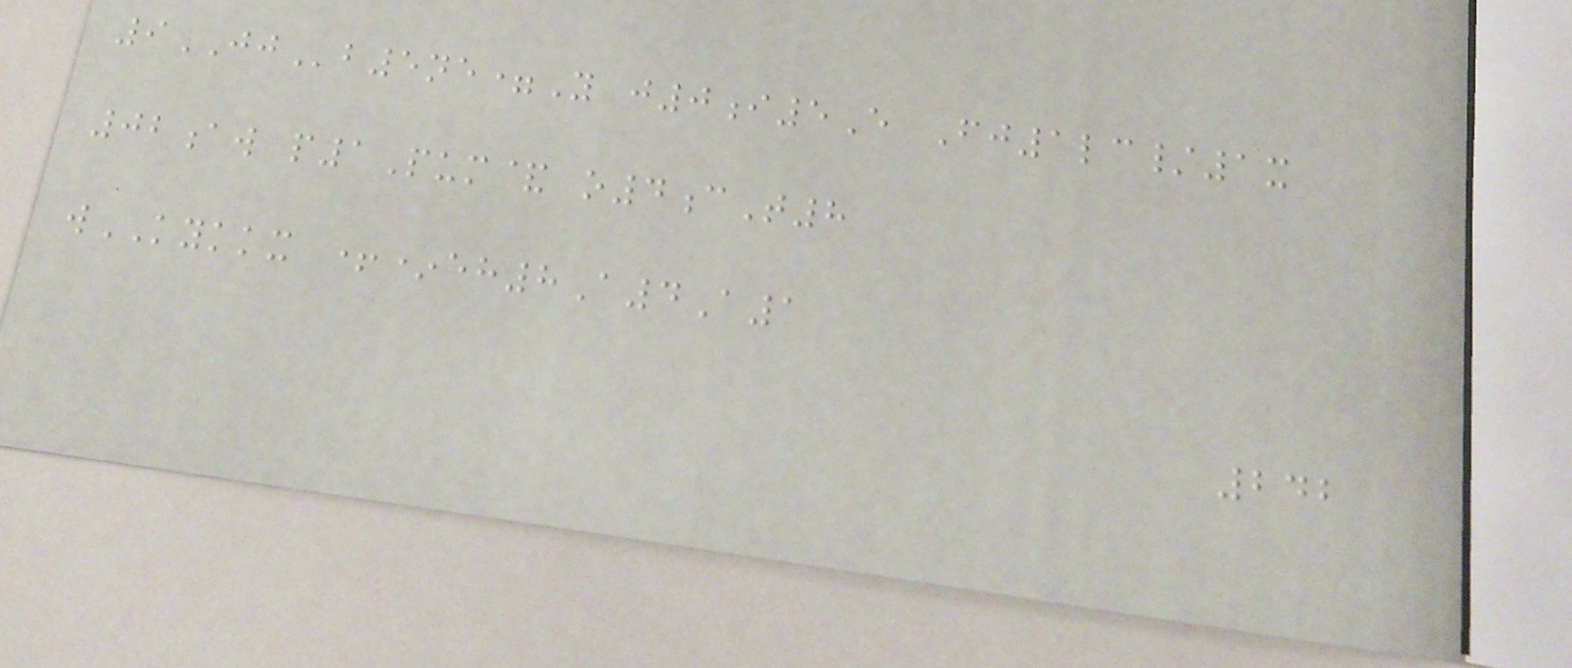9JJb5ne=Y j0i5E Fj1lc/1x
02aw p1Pum& o4cT8
wKYKKX +*eh8A4A1
242
